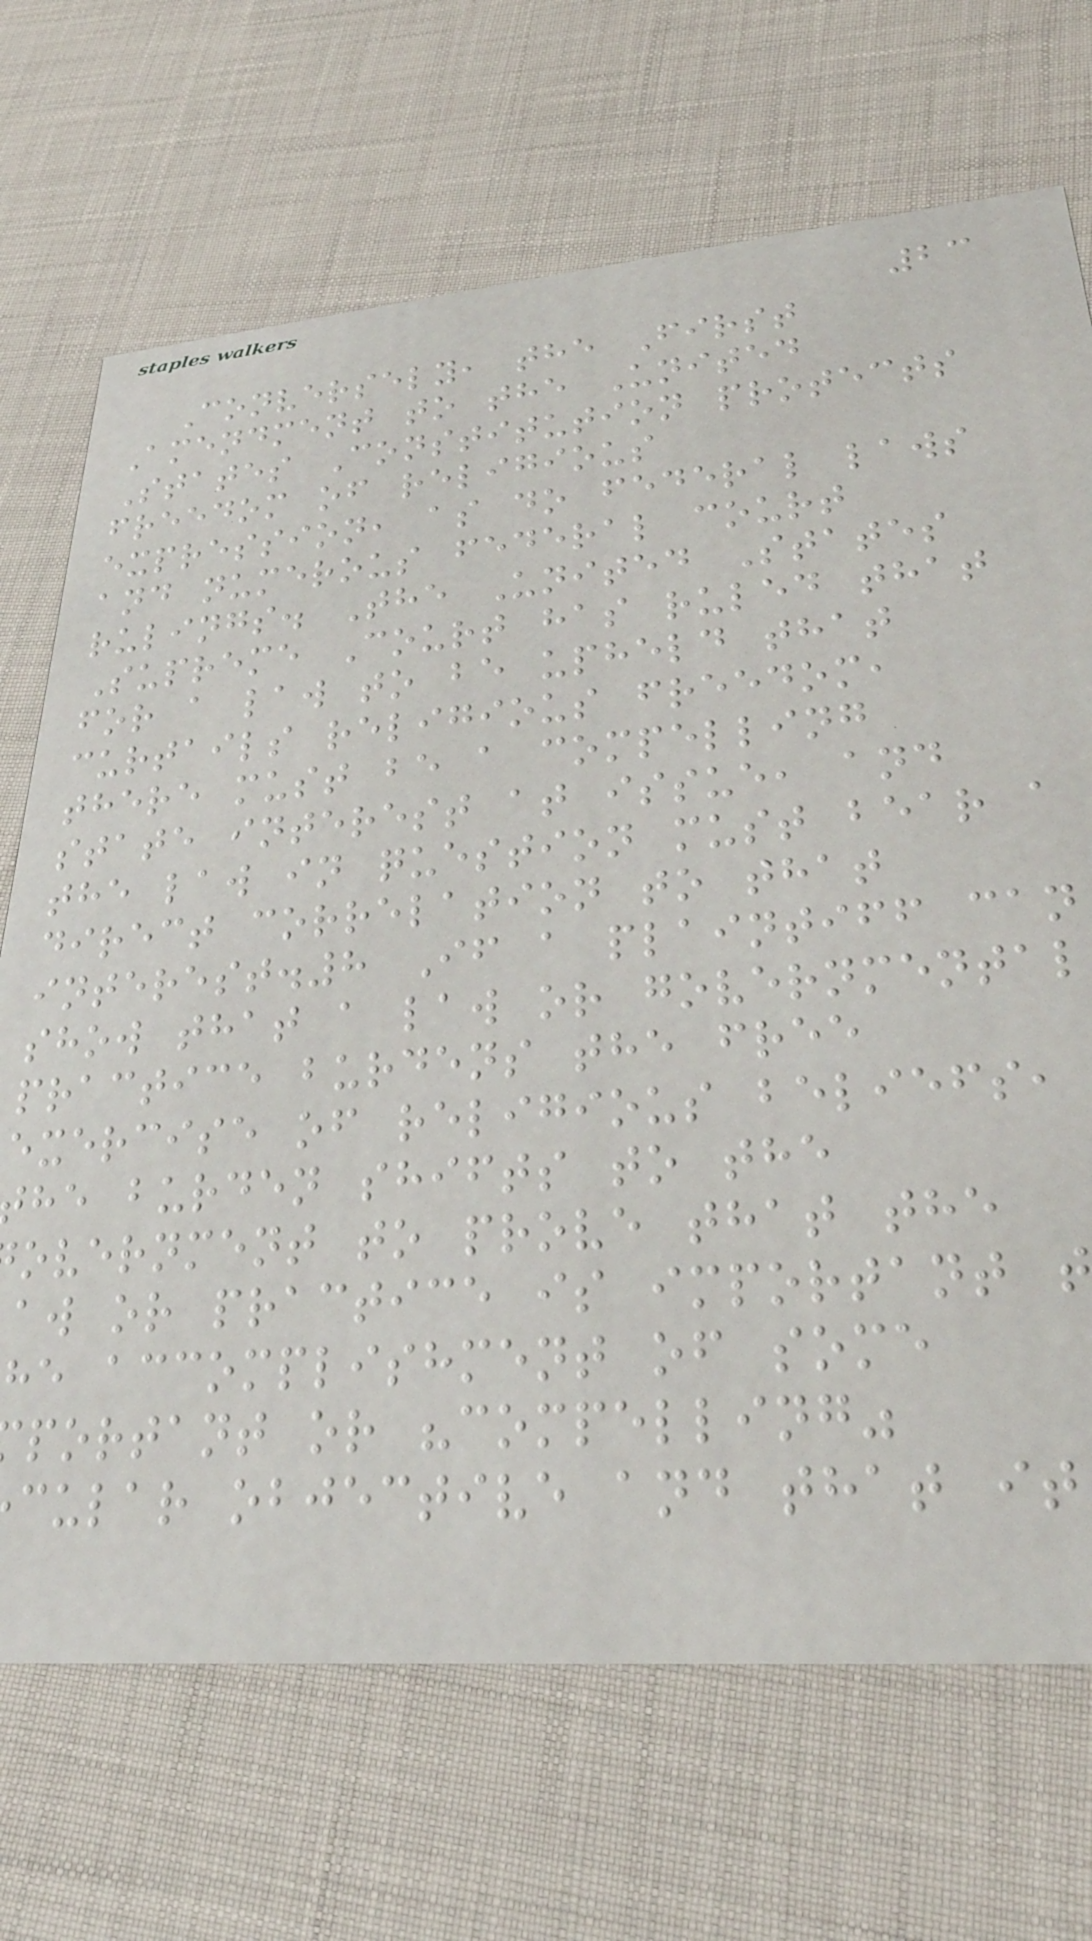23
Conversely, the First
Amendment to the United
States Constitution protects
freedom of religious
expression, as do federal laws
and numerous federal court
rulings. The United States
Supreme Court has ruled that
for a law to be upheld that
curtails religious freedom,
there must be a compelling
state interest at issue, and
the law in question must bear a
direct correlation to that
interest.8 If a plaintiff can
show that a law or governmental
practice burdens the free
exercise of religious beliefs,
he burden shifts to the
overnment to prove that the
aw or practice is important
he accomplishment of some
portant or "compelling"
cular objective and that it
